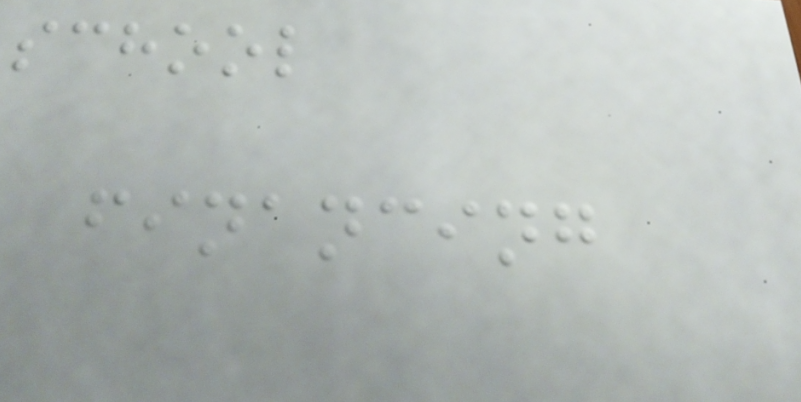school
financing
